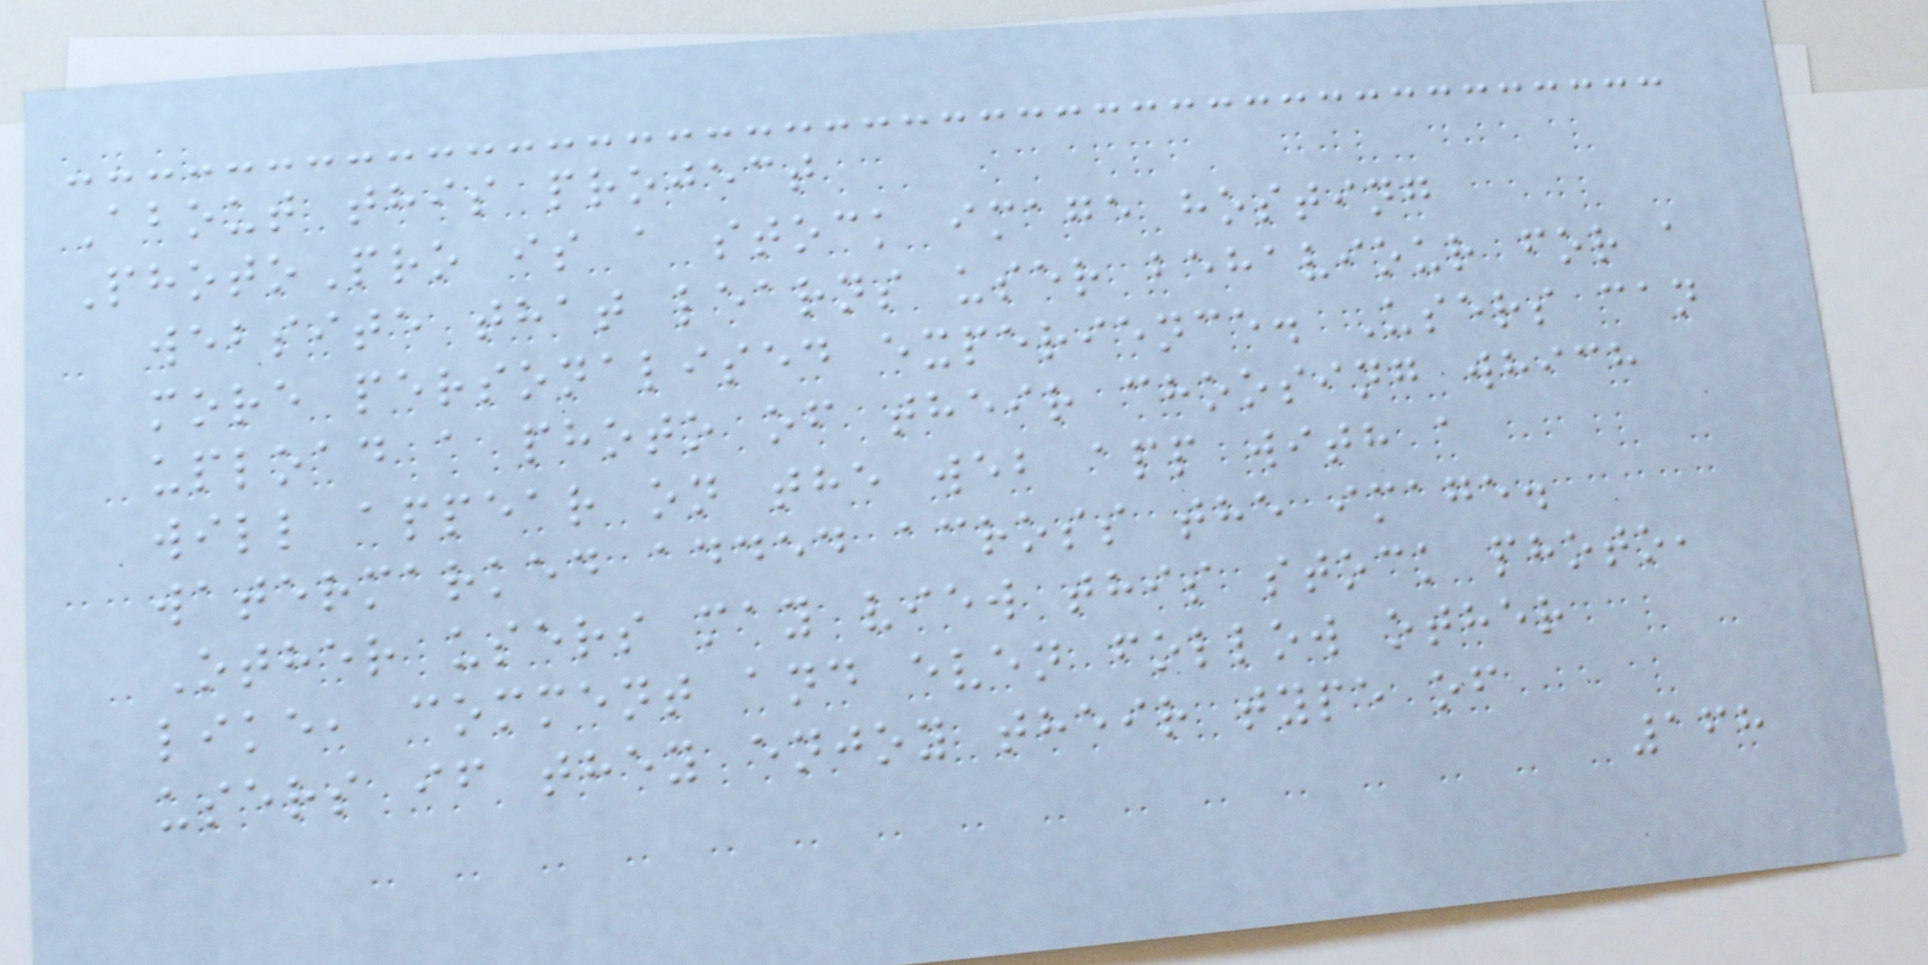About this project
PhotoPro is a stock image hosting
website that learns user behaviour for a
more personalised experience. Users can
upload a photo of their choosing which
will appear on the web app with a
watermarked added across the image.
Other users may view this stock photo,
like, comment and even follow other
users if they enjoy their type of
168
